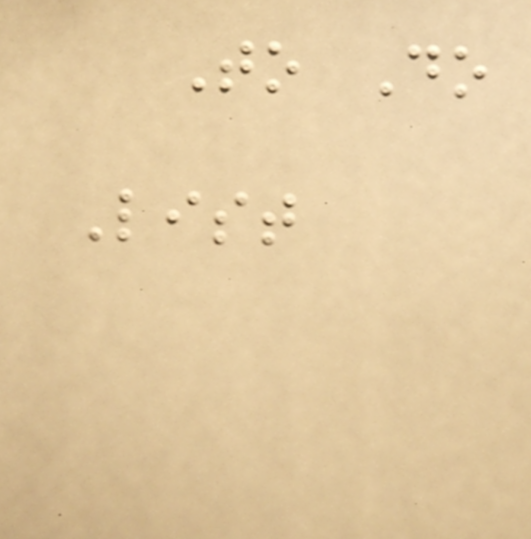To Do
List
